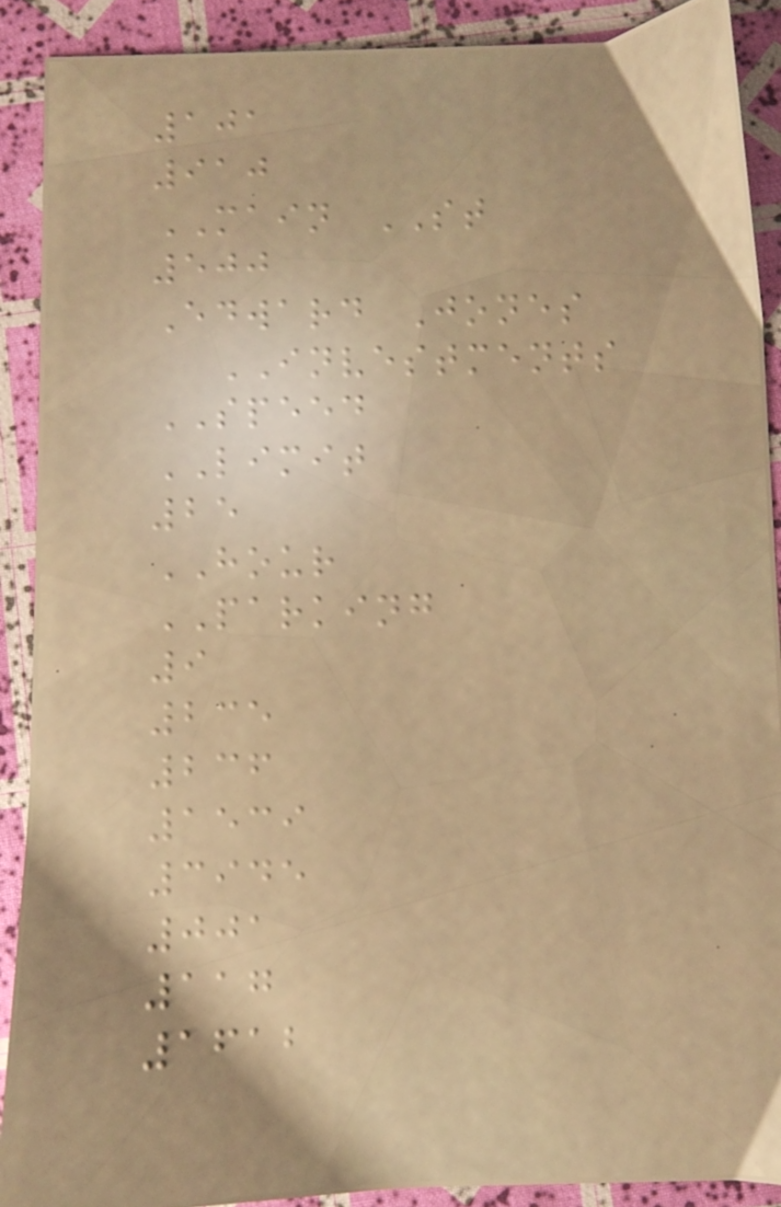101
910
MAIN ST
500
Edward Jones
INVESTMENTS
SPEED
LIMIT
25
HOUR
PARKING
9
235
236
1539
3945
001
117
1612
